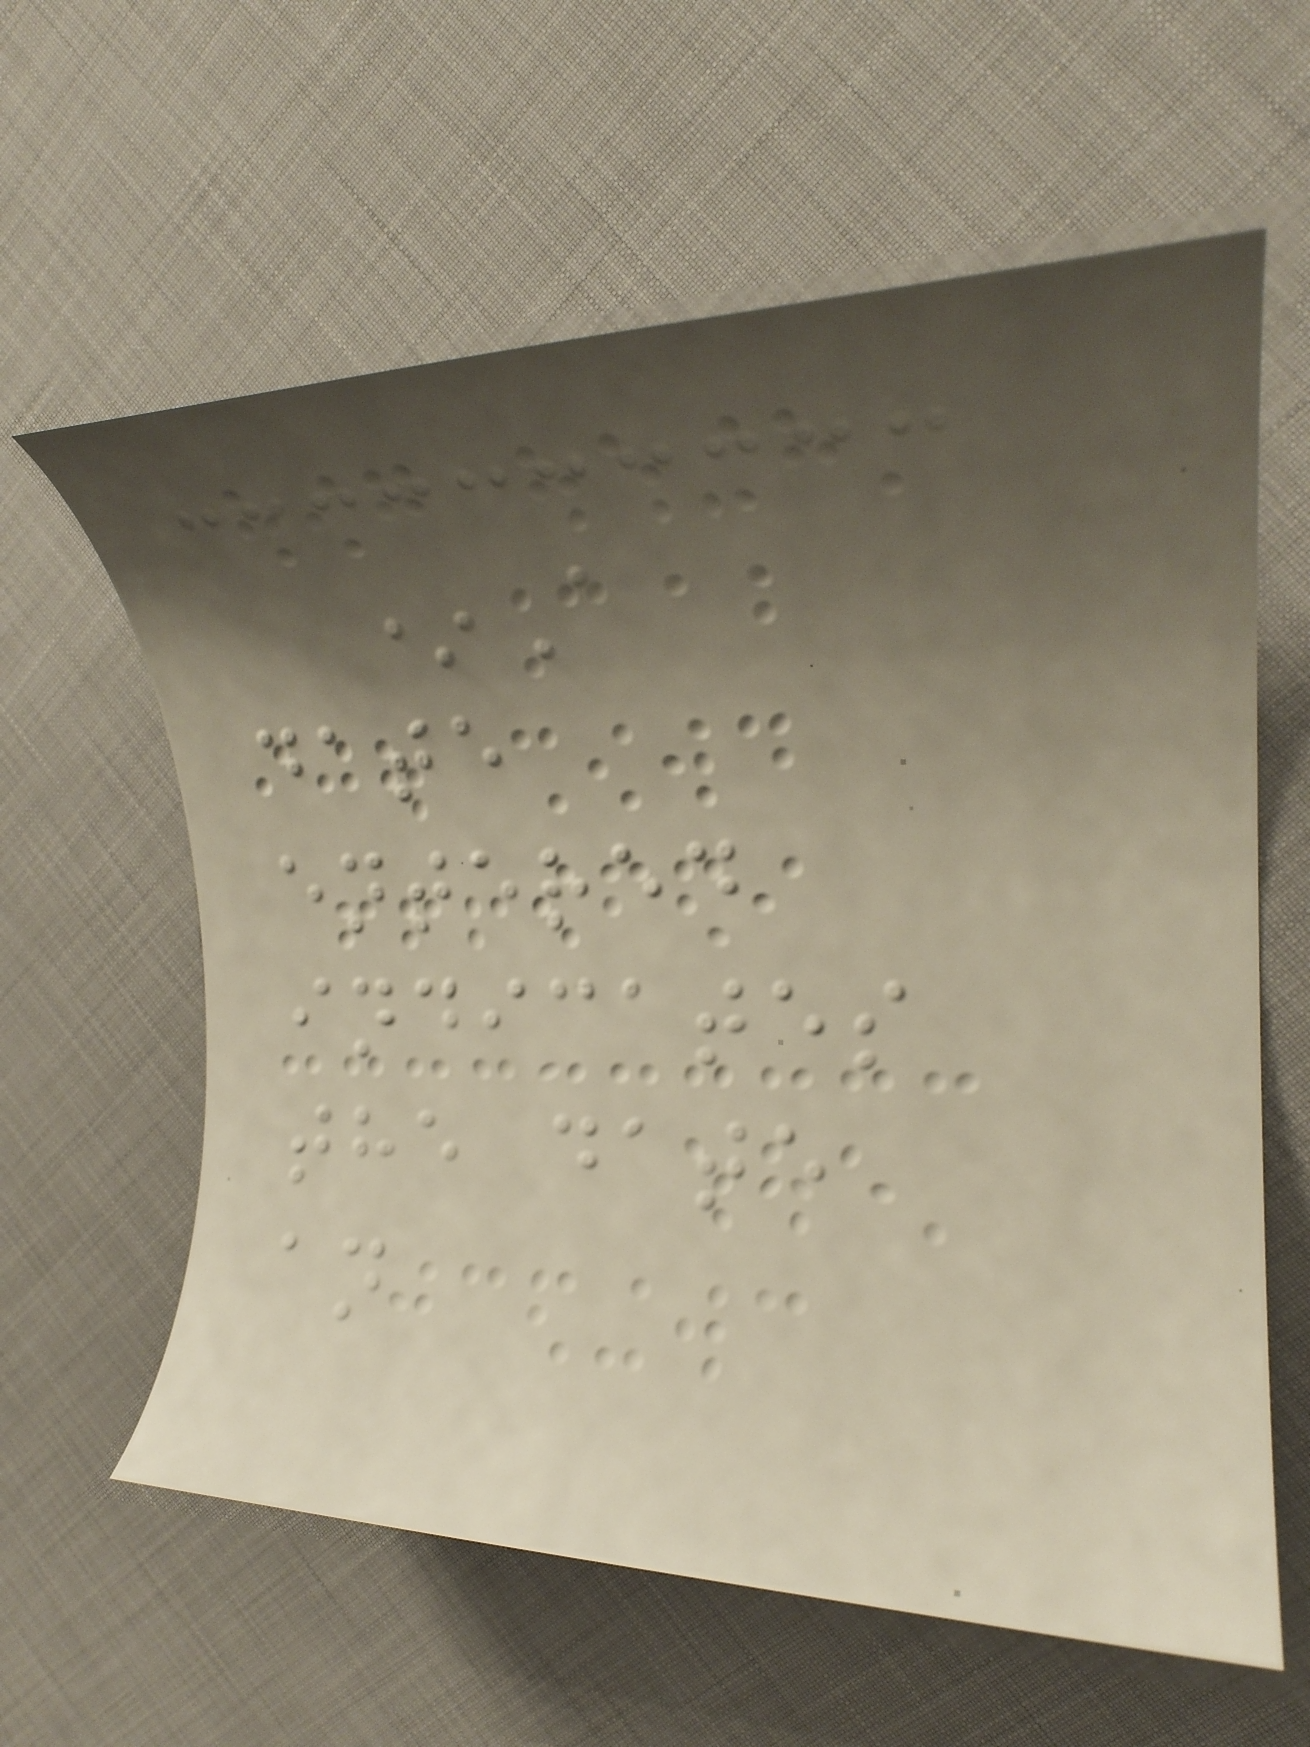*A
date
entered
indicates
the date
an
